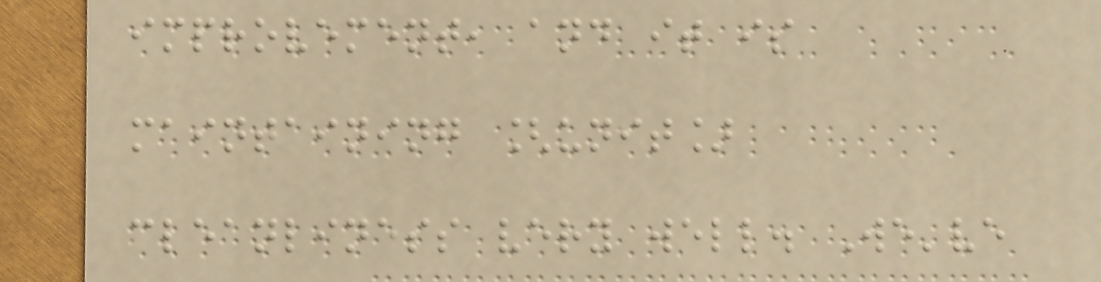improvement, and it is
maintaining [unit]
cleanliness very well. We've
